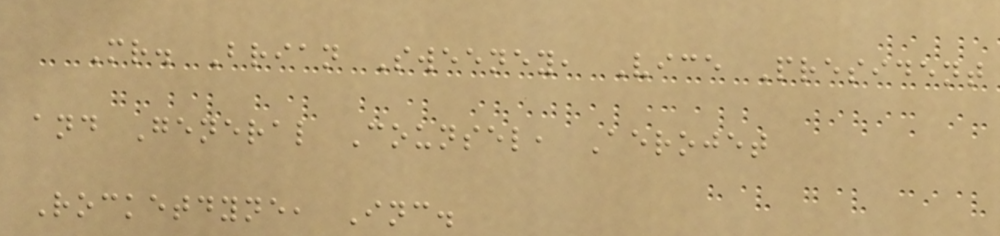Mr. Brian Sweeney, Vice President
and General Counsel, Aerojet
Rocketdyne, Inc.
